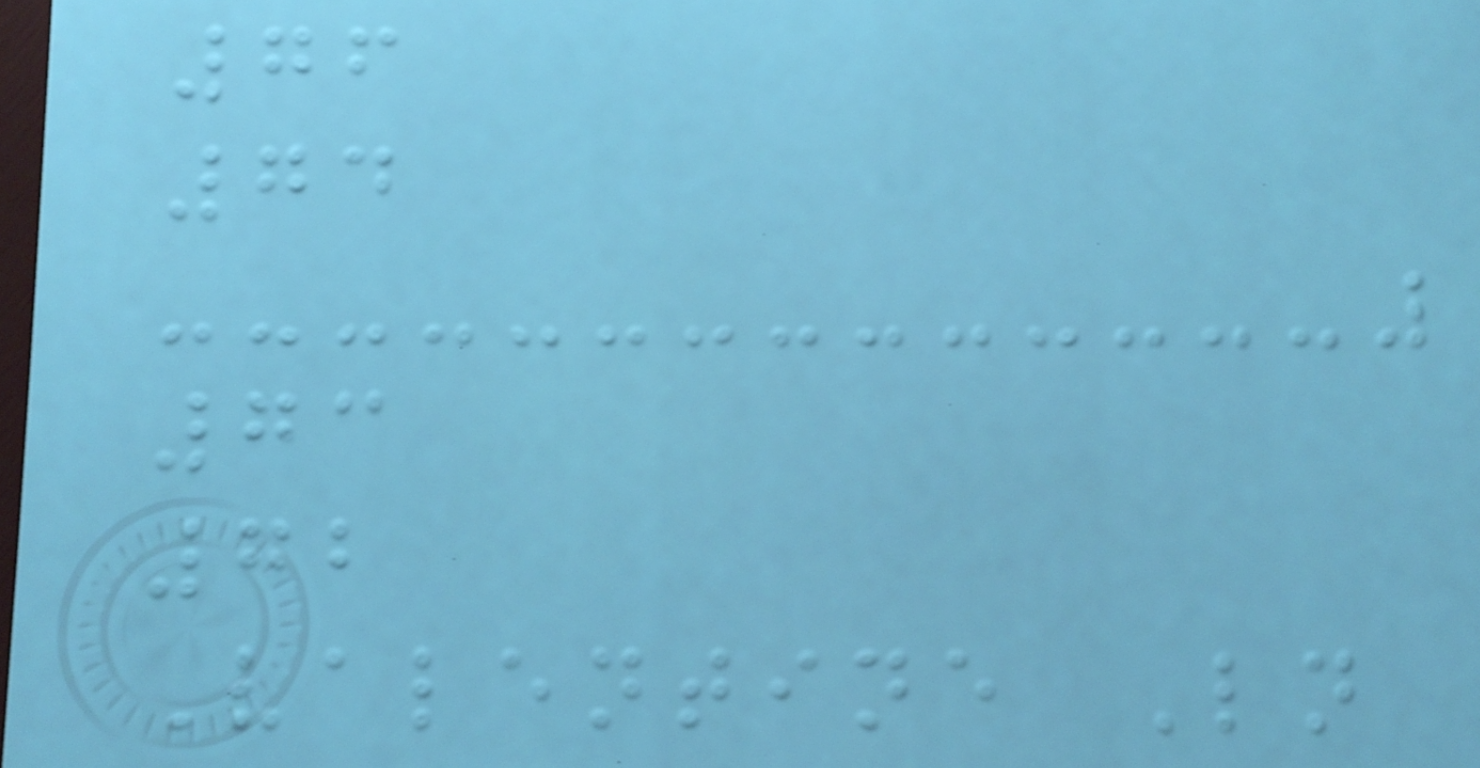76
74
73
72
Valentine Ln
